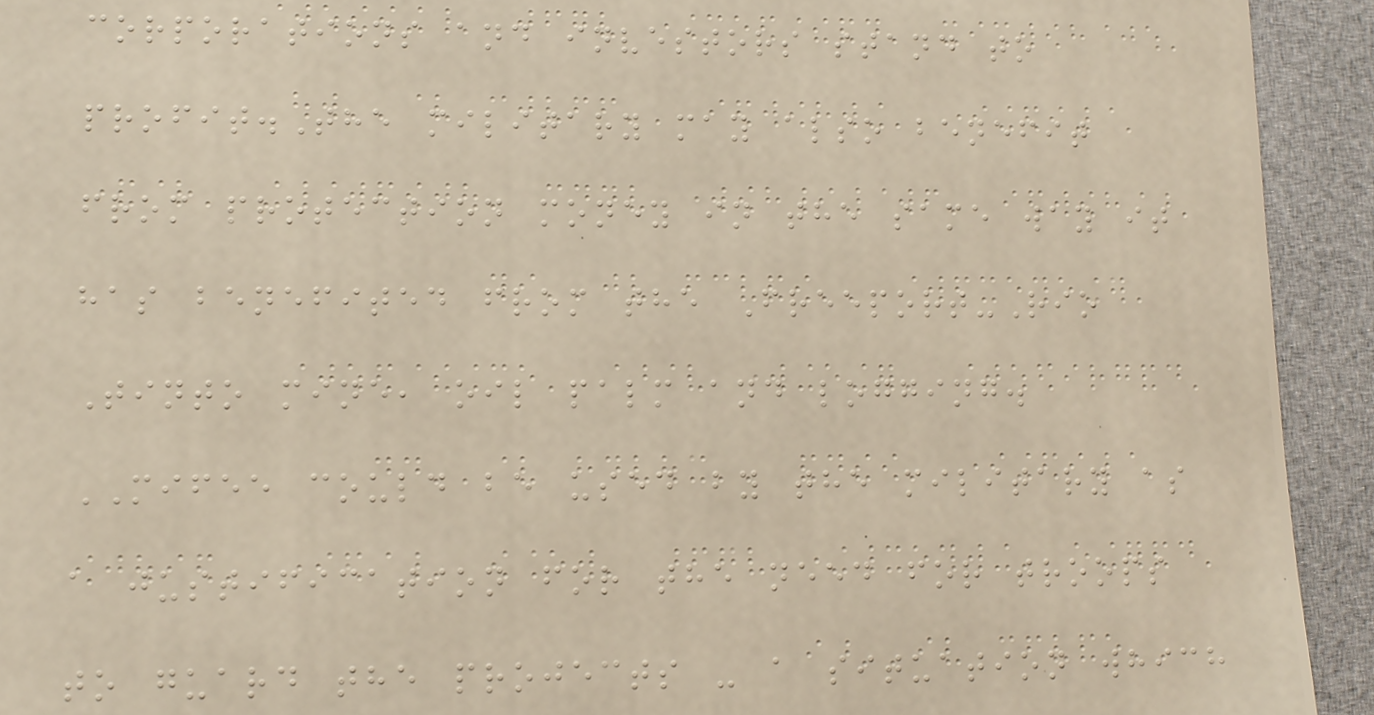corporations and investors stand to
profit.The military may also benefit
from protection money in the same way it
has benefited from the Freeport-Rio
Tinto mine, oil palm and logging.
MIFEE could be used by the military as
a justification for the need for troops
to guard the projects - a situation which
